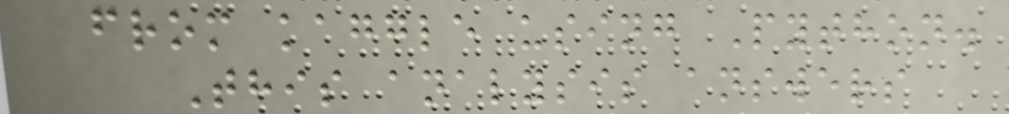from kaggle using Python.
This analysis answers
